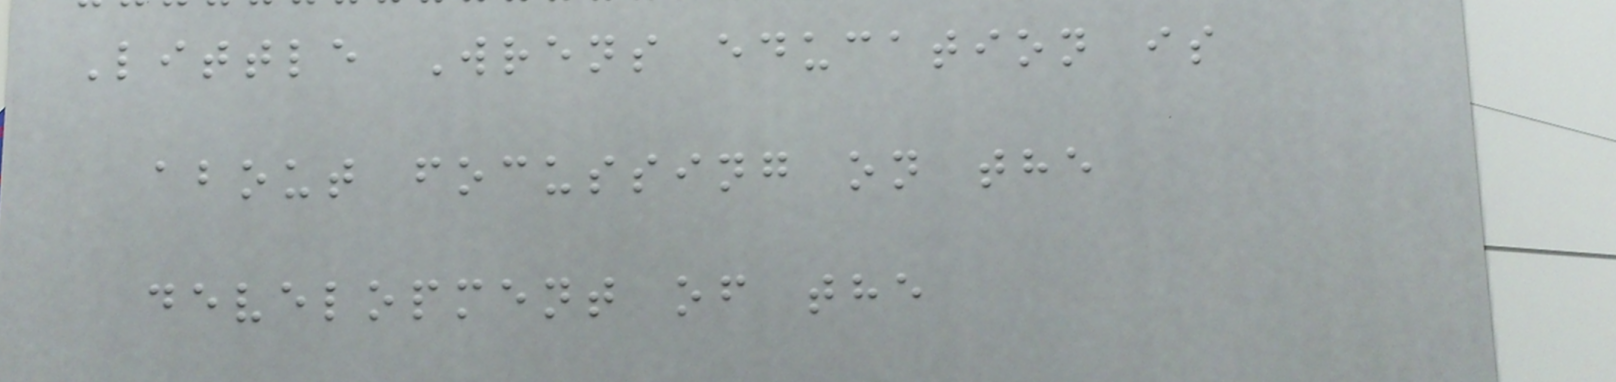Little Wrens education is
about focussing on the
development of the
